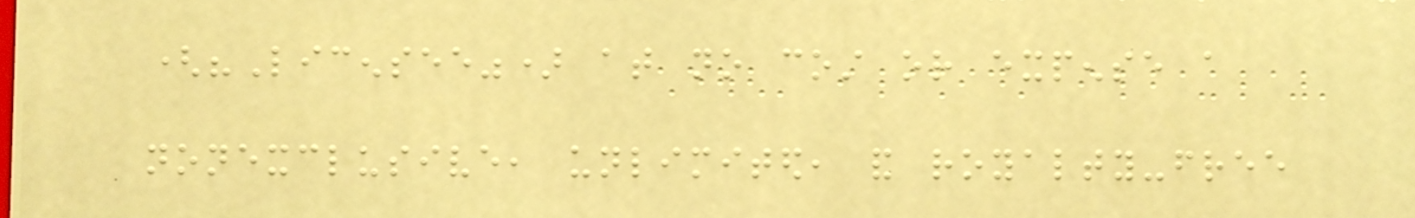("Licensee") at no cost or expense a
nonexclusive, unlimited, and royalty-free
